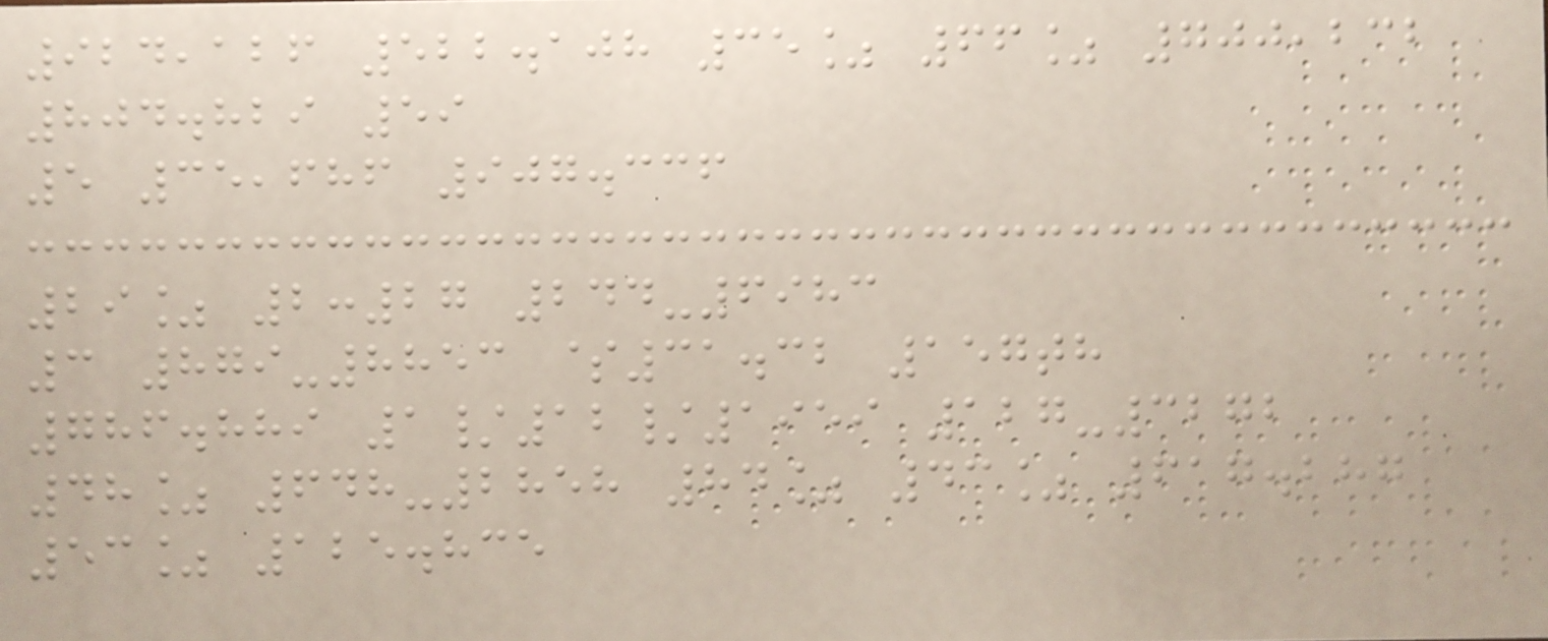924,126 522.108 35% 66% 700,232
804.829 59
5 35,686 907.336
29% 2:27 244-6983
3 879-8853 $31.32 157th
786.889 1/12/1959 127-3272
48% 648-2858 84% 43% 617.287
53% 125.835
